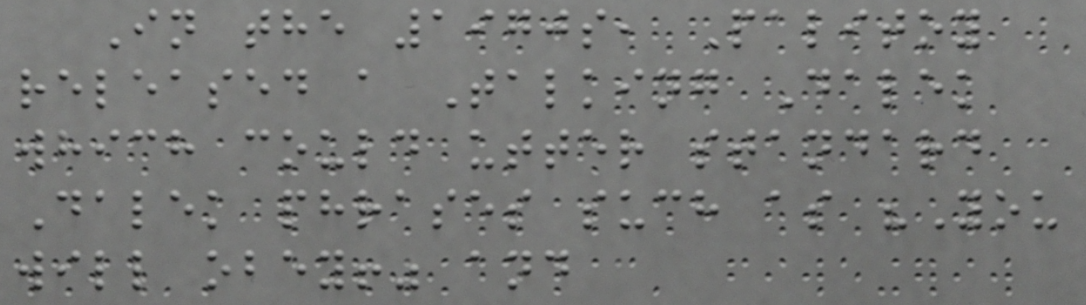In the 1970s, Palitoy
released a Talking Dalek
which could utter standard
Dalek phrases such as "You
will obey!" and
